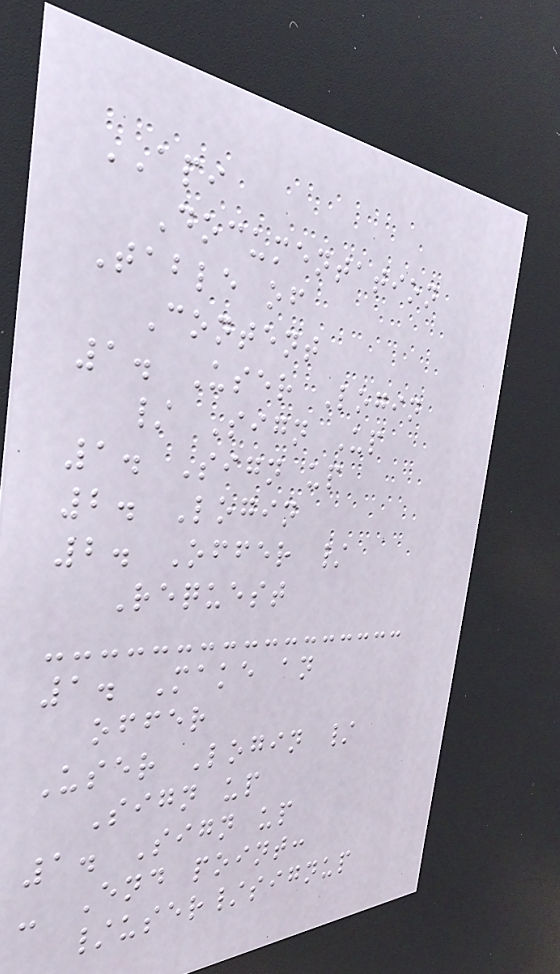API
Documentation
Table of
Content
1. User Login
/ Sign Up
1. Sign up
2. Login
2. Offer /
Request
1. Make an
offer
User Login /
Sign up
1. Sign up
- End point:
/user/signup
